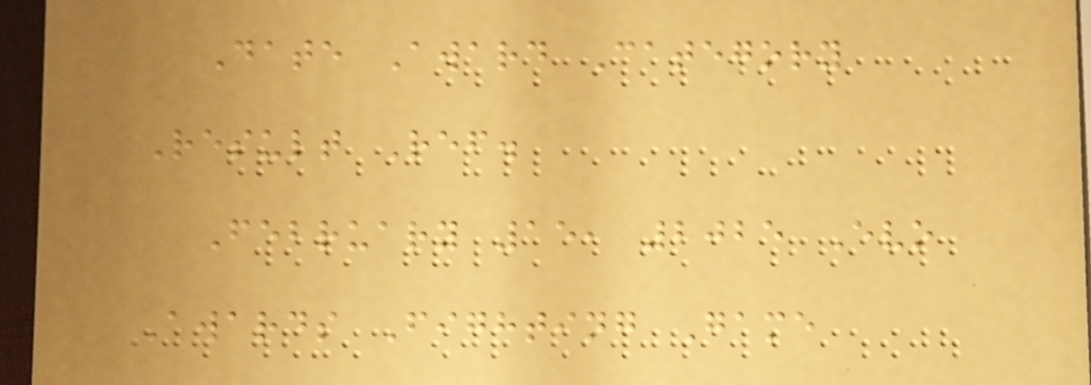Date Award Category
Result Ref.
February 15, 2025 Evo
Awards Fighting Game
